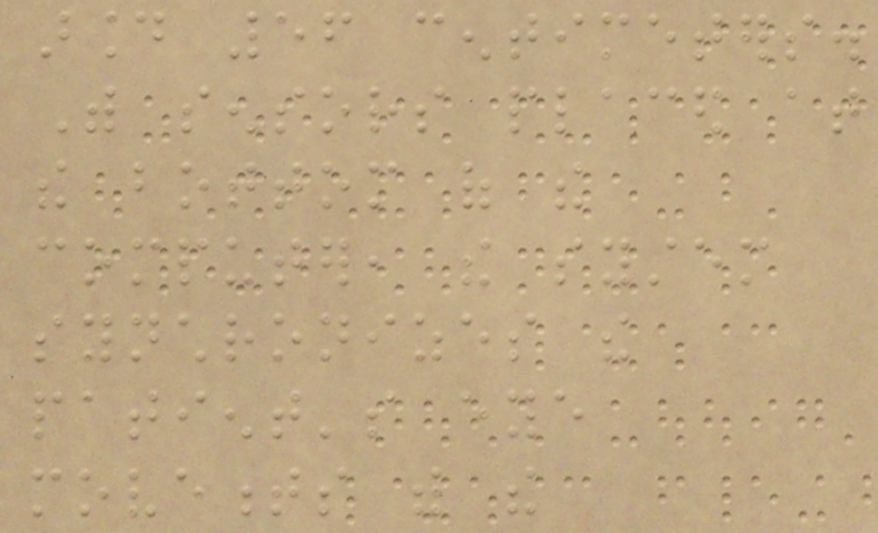around 56 centimeters.
With sensors placed at
the bottom of the
computer, the system
synchronizes the
patient's eye
movements with the
